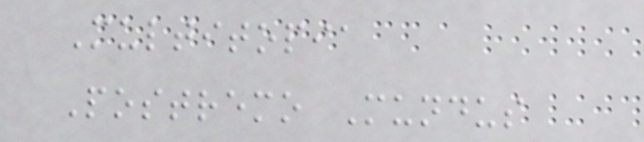Multitopia
Postremo Mundus
